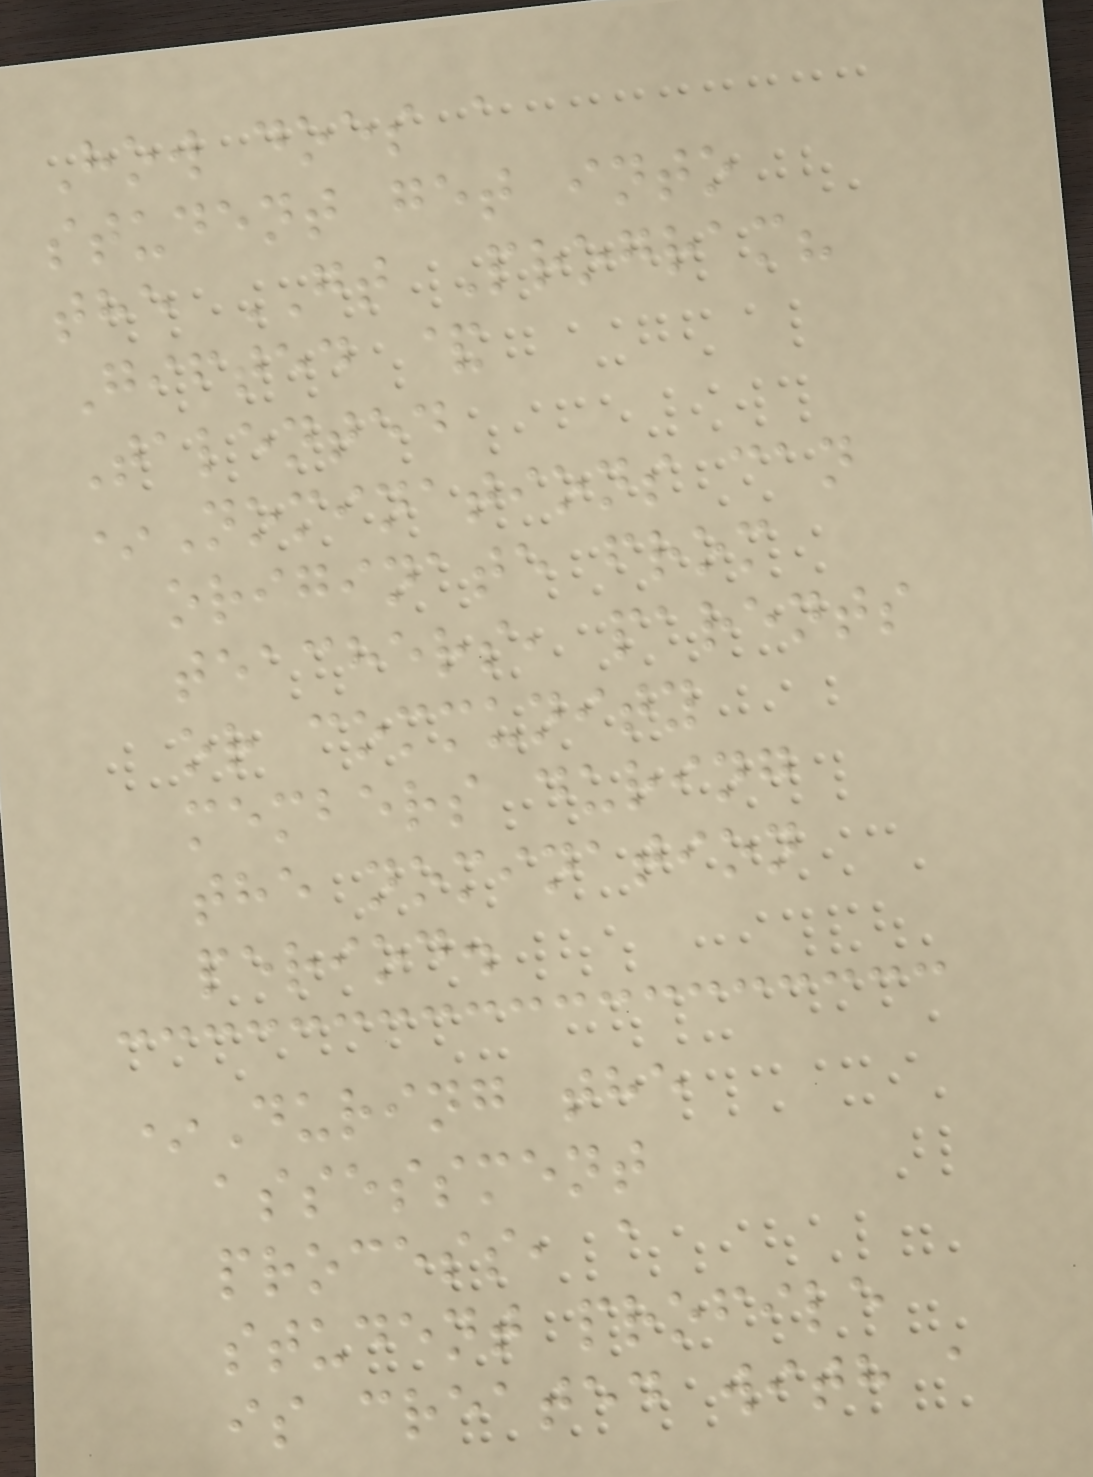How does a
student get into
the GT Program?
Gifted &
Talented
*Nominations can
originate from
teachers, parents
or community
members during
the nomination
period.
*During the
assessment
process, a
student profile
is created with a
